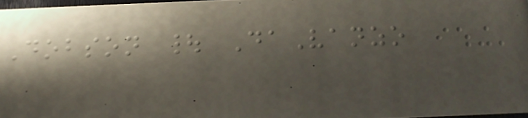Dobson | DaVanzo
